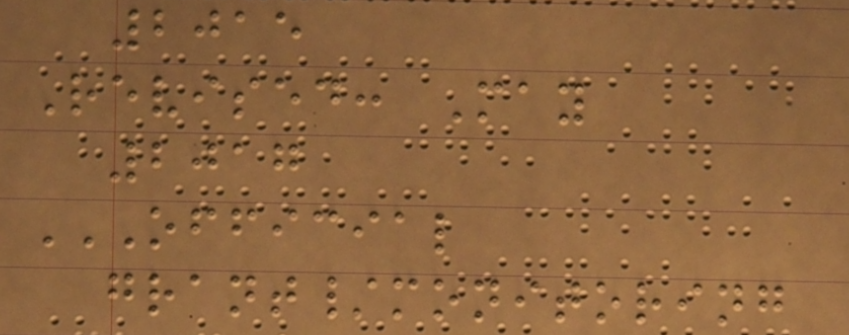2015
Revised: May
2017
OFFICIAL
GRANT/MONITORING
